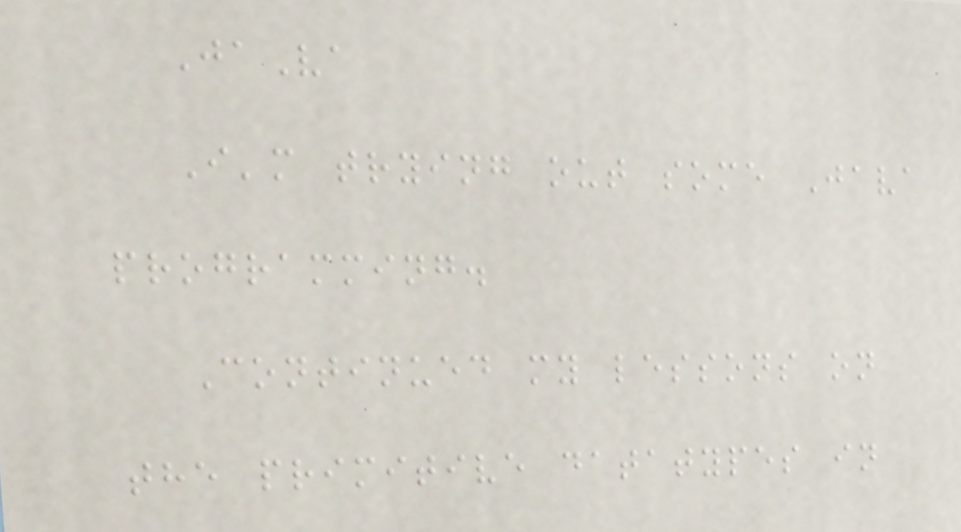JaVa
I'm trying out some Java
programming.
Continued my lessons on
the primitive datatypes in
